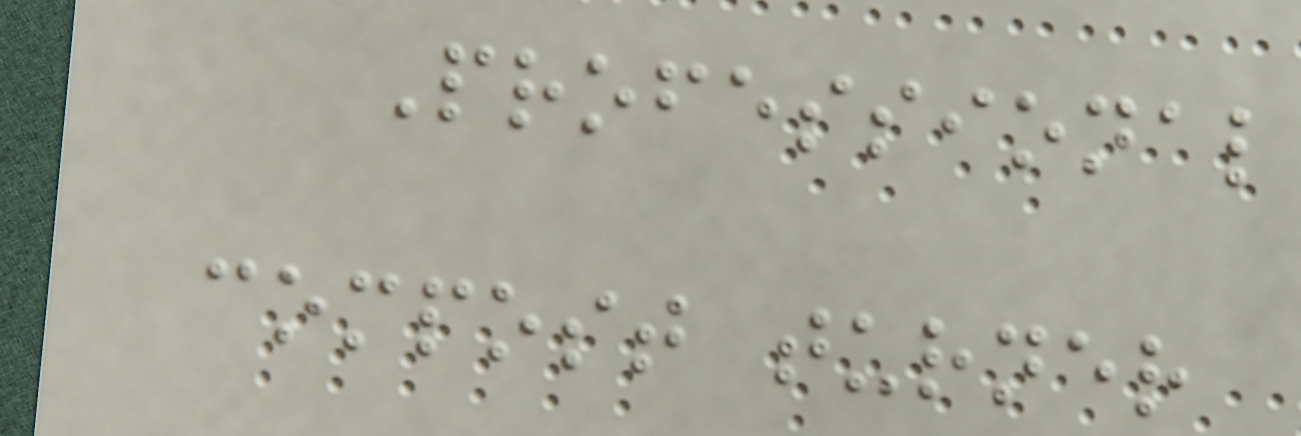Professional
compost turner
